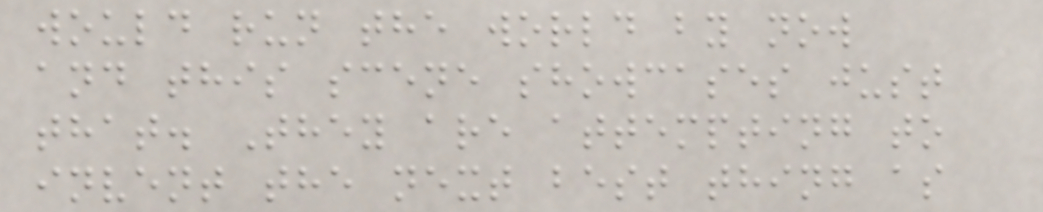would run the world by now
and this scene showcases just
that. They are attempting to
invent the next best thing as
